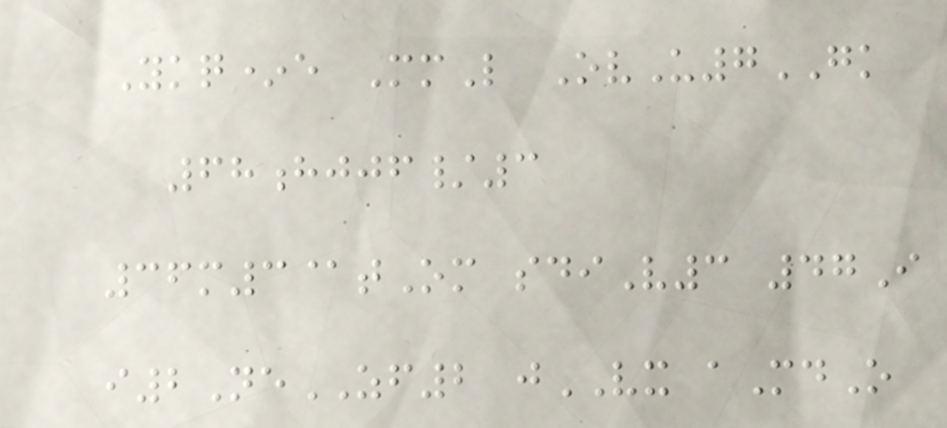Ykq*e MmL OvU7GK
68hjjf/3
36m3@tOm sdiV3 47I
i2NeZF2 jVX aMdO
